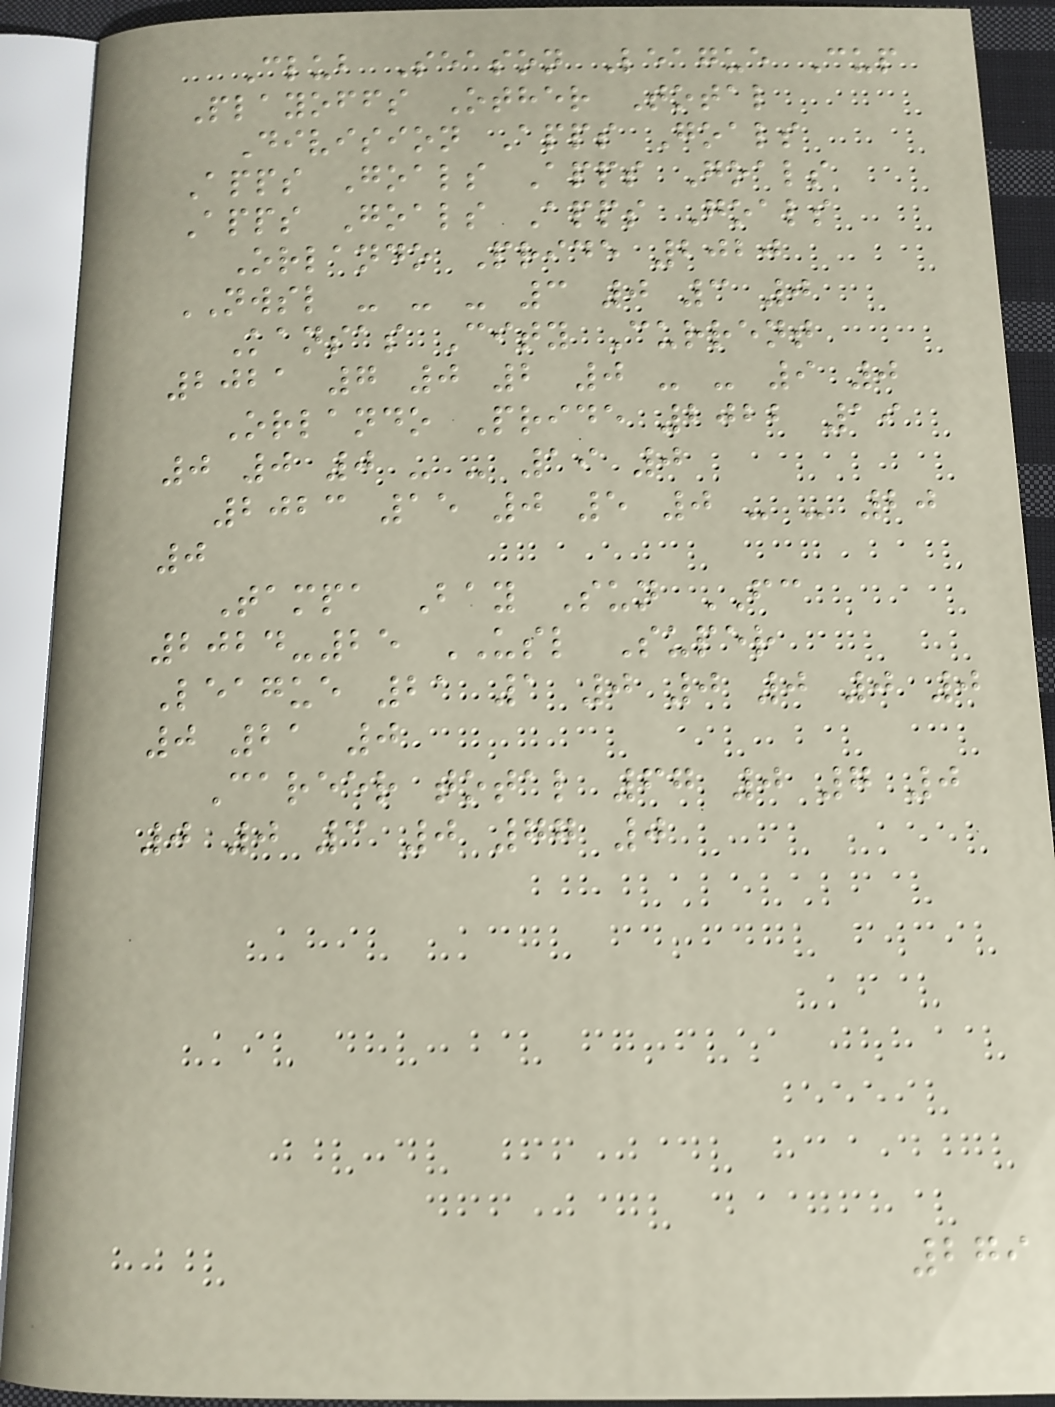Club Season League Cup
Playoffs Other Total
Division Apps Goals
Apps Goals Apps Goals
Apps Goals Apps Goals
Orlando Pride 2020
NWSL - - - 3 0 3 0
Kansas City Current
2021 7 0 2 0 - - 9 0
Orlando Pride 2022 19
0 0 0 - - 19 0
2023 15 0 5 0 - - 20
0
Tampa Bay Sun FC
2024-25 USL Super
League 21 1 0 0 0 0 0
0 21 0
Career total 67 0 7 0
0 0 3 0 77 0
279
